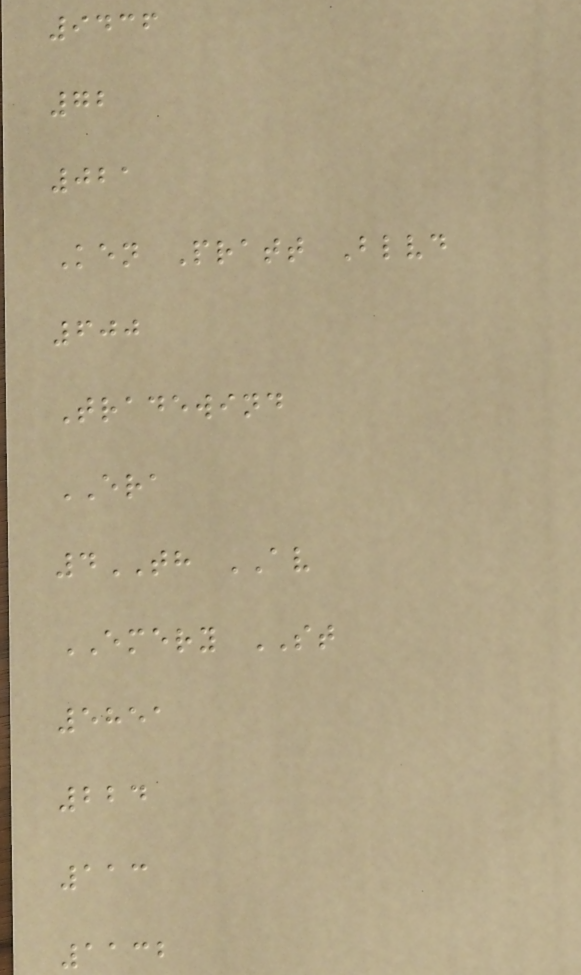9436
72
021
Ken Pratt Blvd
600
Tradewind
ERA
4TH AV
EMERY ST
5851
224
113
1132
